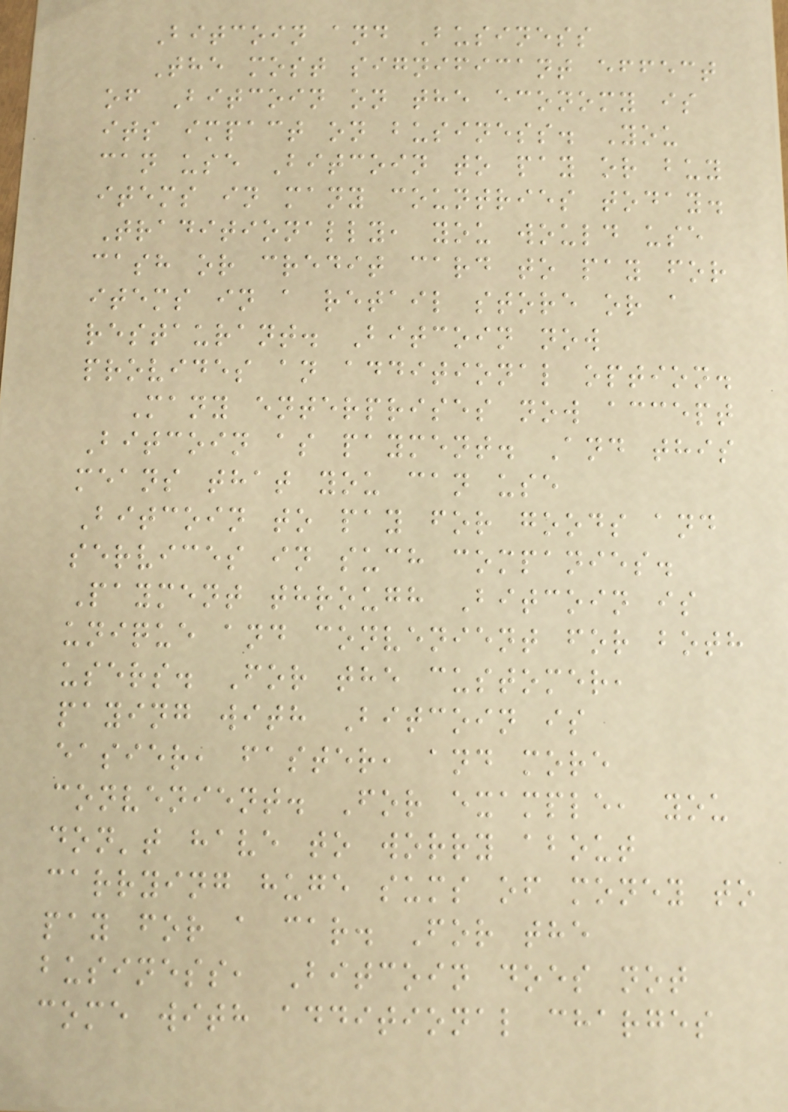Bitcoin and Business
The most significant effect
of Bitcoin on the economy is
its impact on business. You
can use Bitcoin to pay or buy
items in many countries today.
Traditionally, you would use
cash or credit card to pay for
items in a retail store or a
restaurant. Bitcoin now
provides an additional option.
Many enterprises now accept
Bitcoin as payment. And this
means that you can use
Bitcoin to pay for goods and
services in such companies.
Payment through Bitcoin is
unique and convenient for both
users. For the customer,
paying with Bitcoin is
easier, faster, and more
convenient. For example, you
don't have to worry about
carrying huge sums of money to
pay for a car. For the
business, Bitcoin does not
come with additional charges
